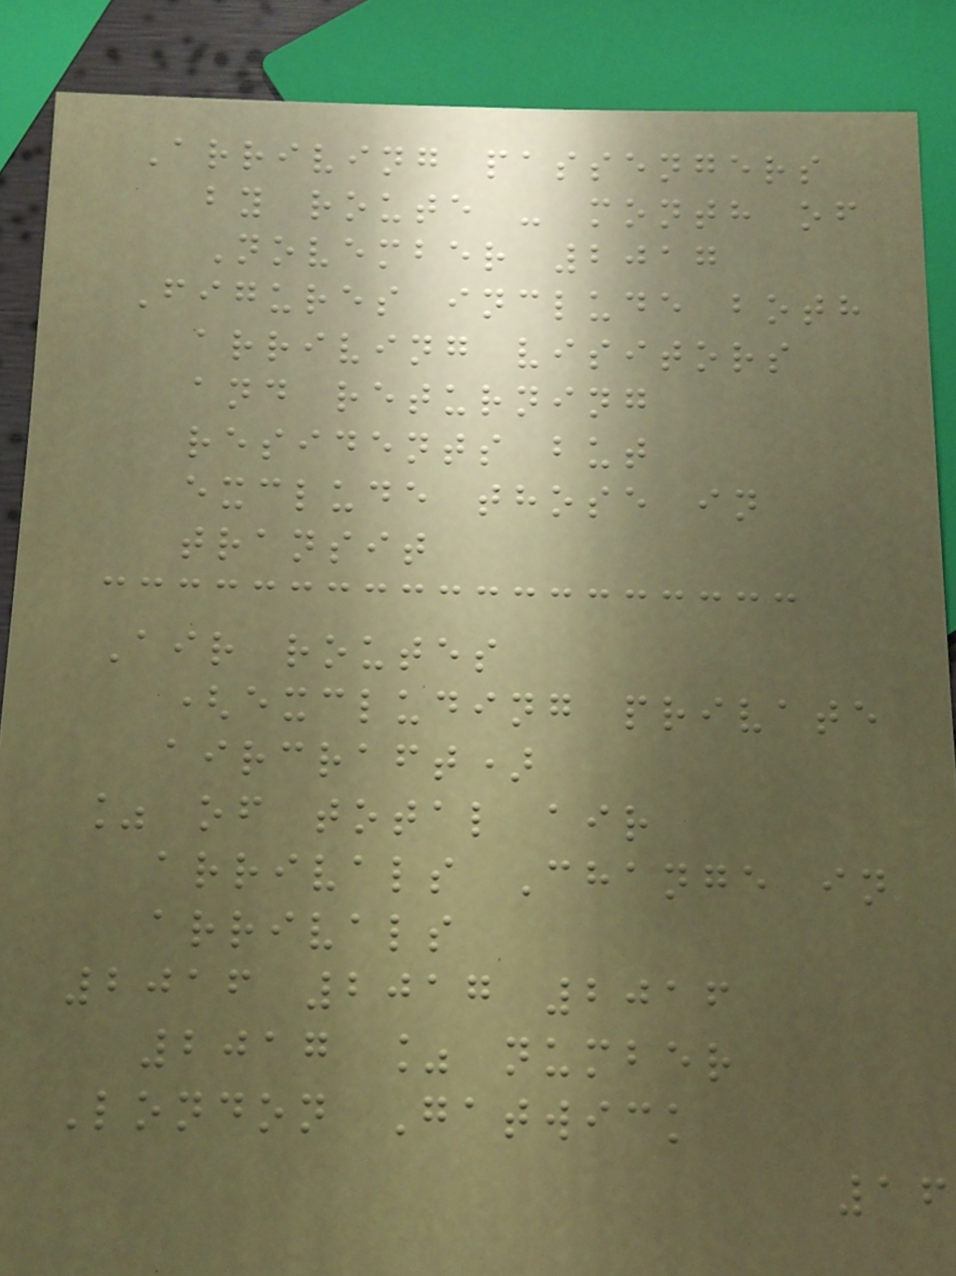Arriving passengers
by route - month of
November 2017
Figures include both
arriving visitors
and returning
residents but
exclude those in
transit
Air routes
(excluding private
aircraft)
% of total air
arrivals Change in
arrivals
2016 2017 2016
2017 % number
London Gatwick
16
